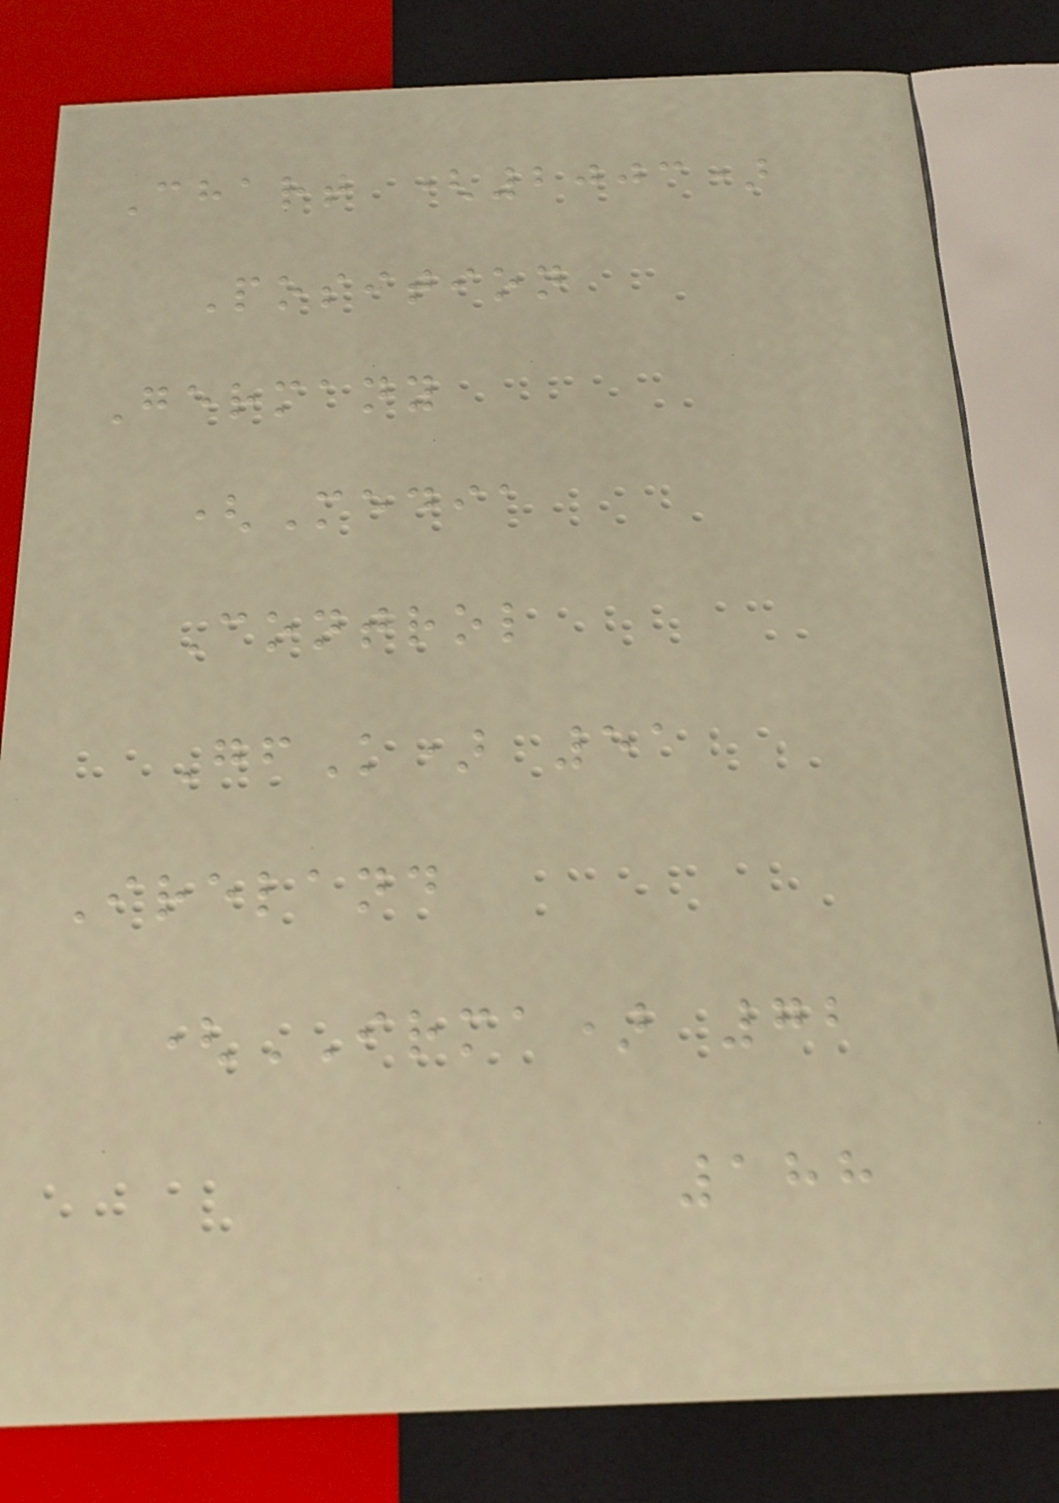Chart (2003)
Position
Germany
(Media
Control
GfK) 51
Ireland
(IRMA) 72
188
